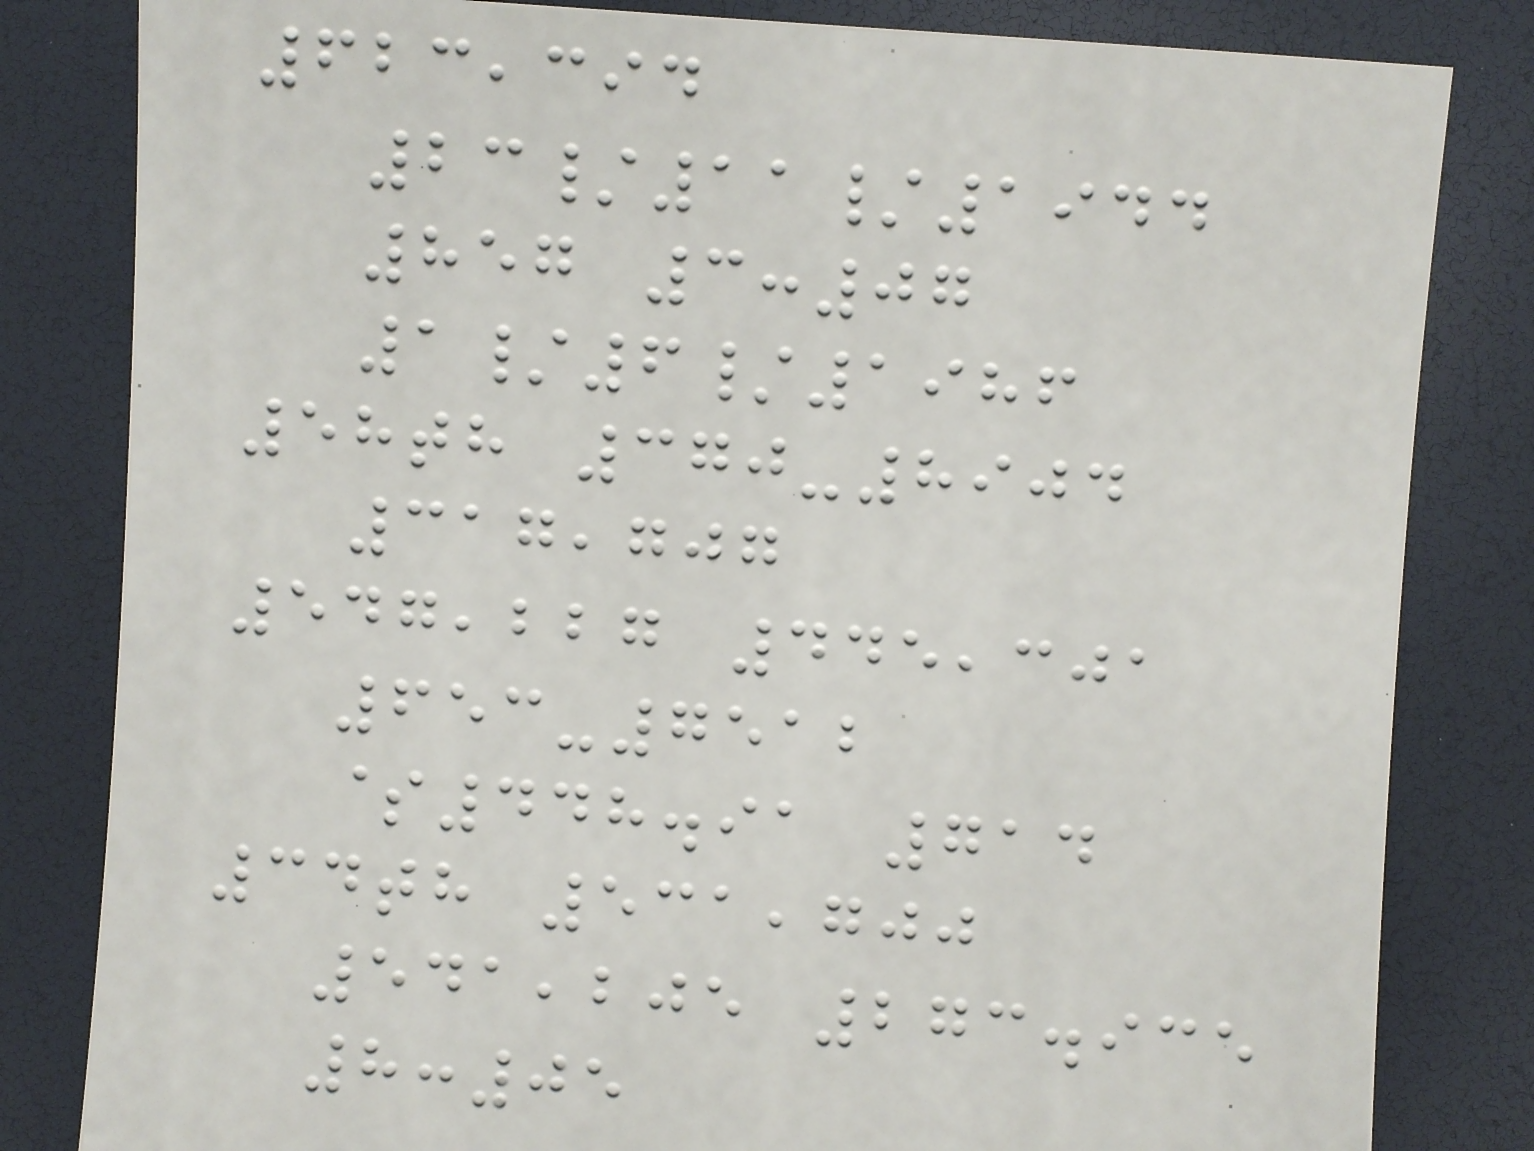623,394
23/11/1944
857 3:07
1/6/1986
58th 370-8904
317,707
547,227 445,301
653-7512
$448.91 714
34th 531,700
541,205 273.935
8:05
